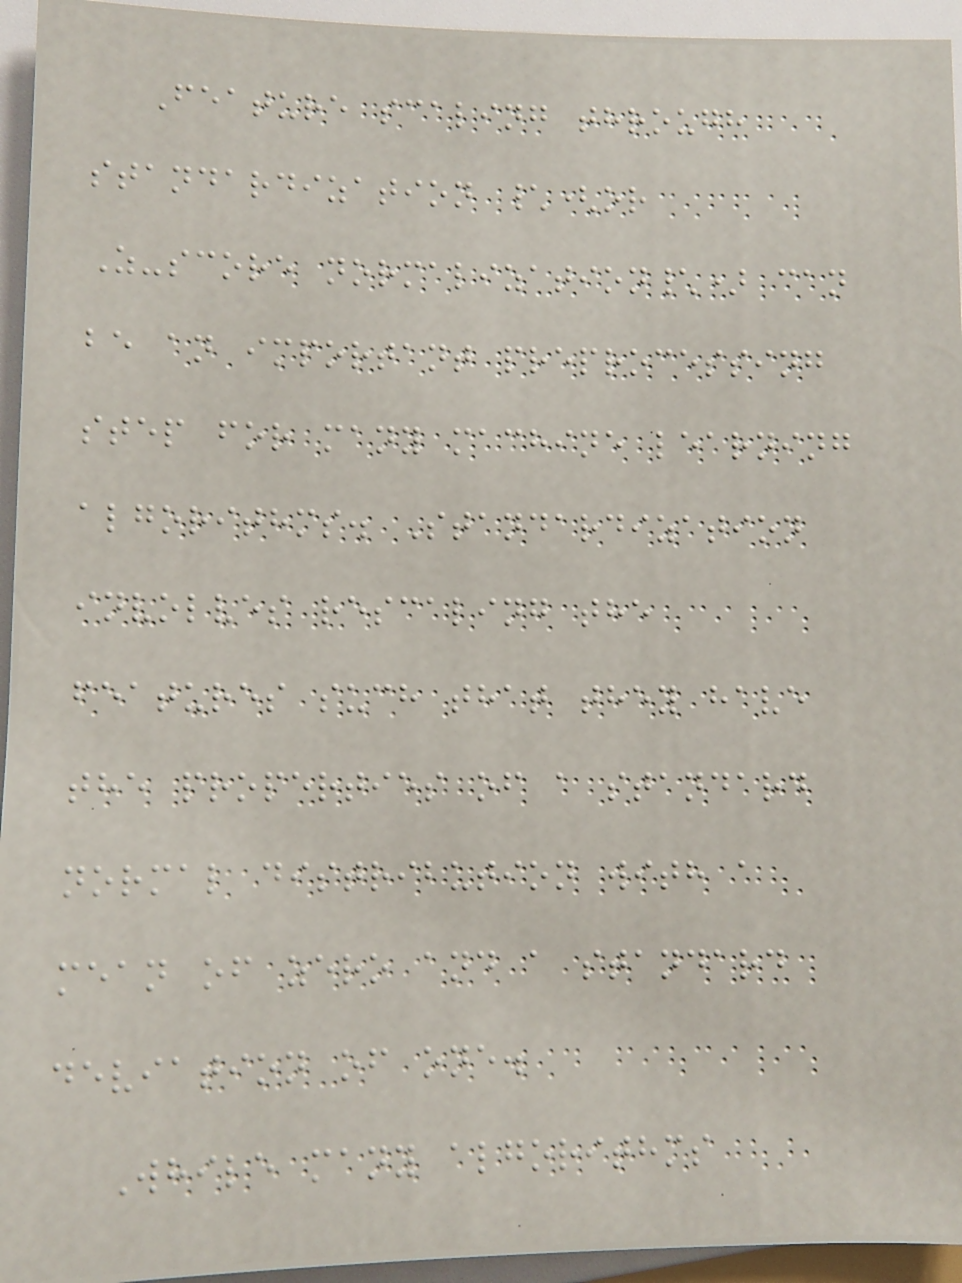Feature scaling through
standardization \(or
Z-score normalization\) can
be an important preprocessing
step for many machine learning
algorithms. Standardization
involves rescaling the
features such that they have
the properties of a standard
normal distribution with a
mean of zero and a standard
deviation of one.
While many algorithms
